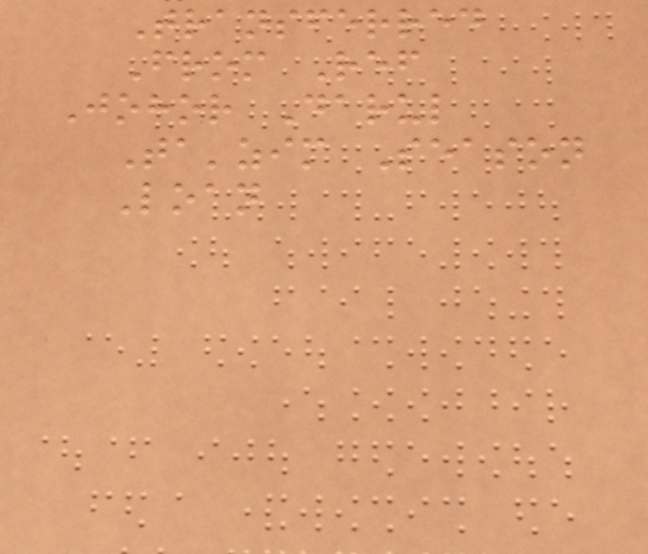Transferred
From Ref
Johor Darul
Ta'zim Season
Loan
